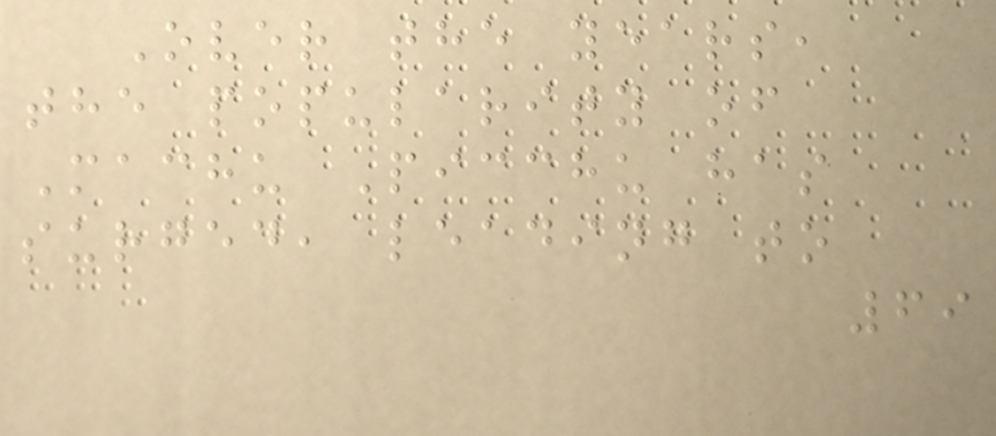Over the years,
the popularity of
Machu Picchu has
surged, leading to
69
